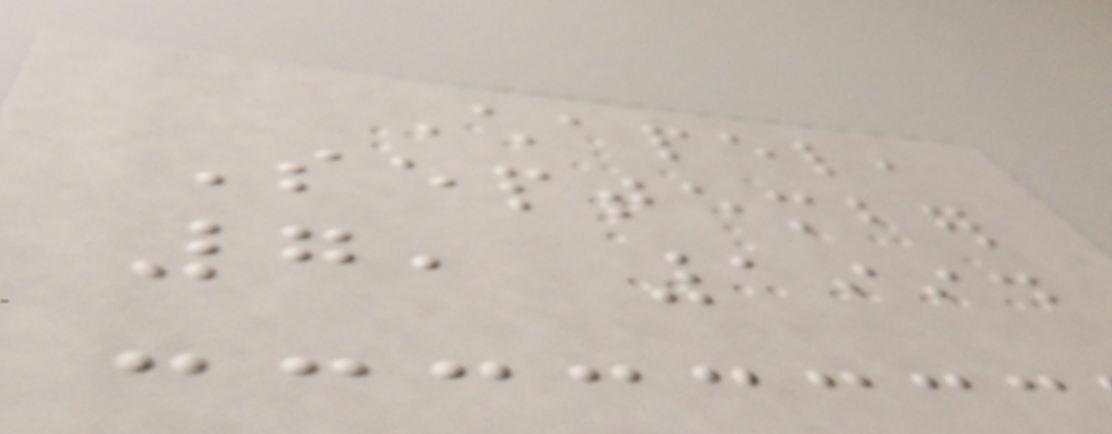Chapel,
September
7, 1994
